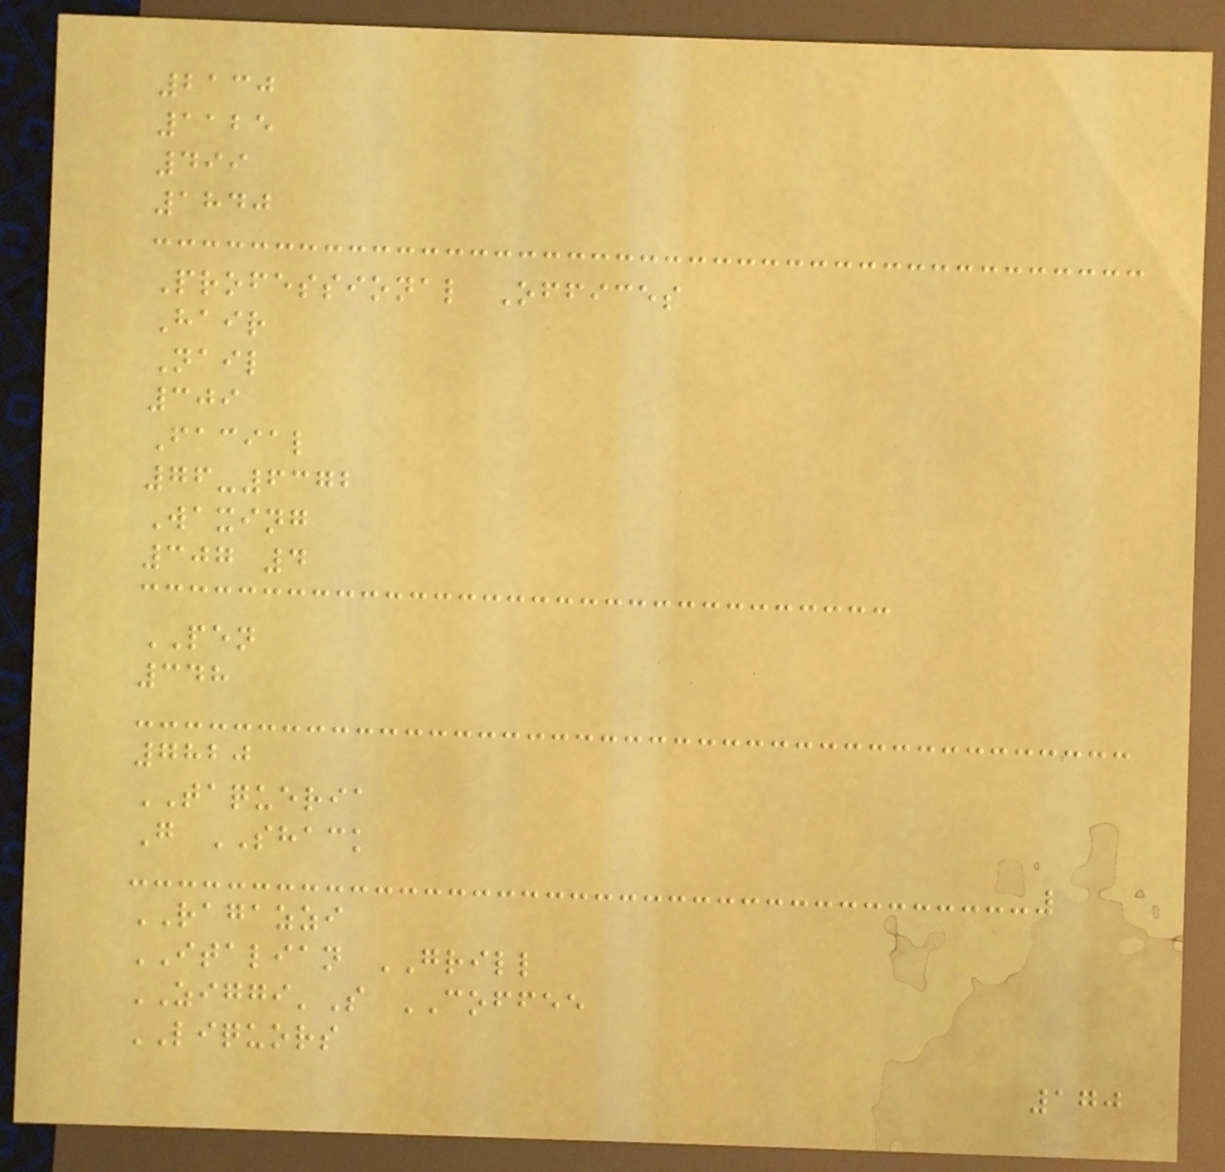2130
1125
499
1840
Professional Offices
Hair
Nail
309
Facial
76-6372
Waxing
307 4
PEN
348
7820
TAQUERIA
G SHACK
RAGAZZI
ITALIAN GRILL
ZIGGI'S COFFEE
LIQUORS
170
